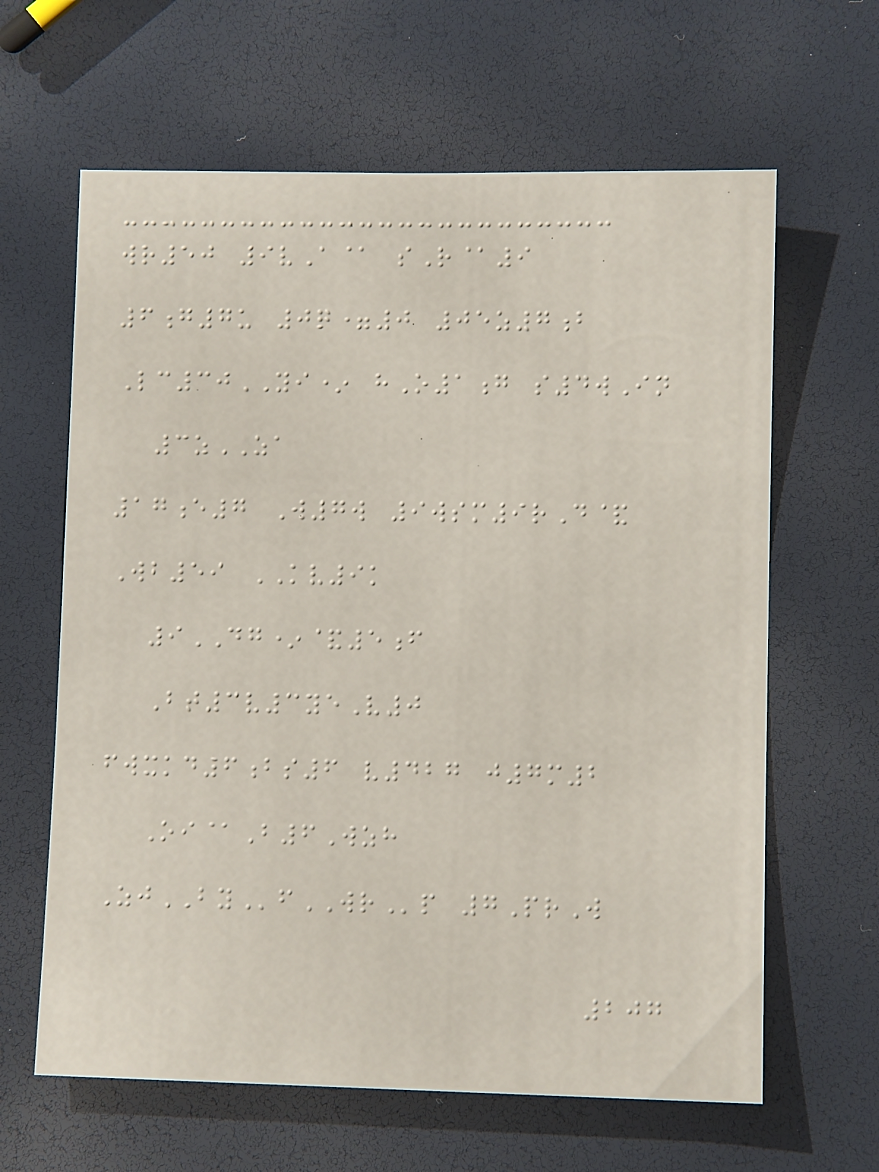wr50 9vA@ sR@9
6g7u 0q=0 05z7b
Lc30YI* hO1g s4wIn
3zZA
17e7 W7w 9wsm9rD&
Wb59 KV9k
9DG*&5f
Bt3v3yeV0
fwxkd6bs6 v427 j7m2
Oi@B6Wzh
ZjBYfWRp 7PrW
207
